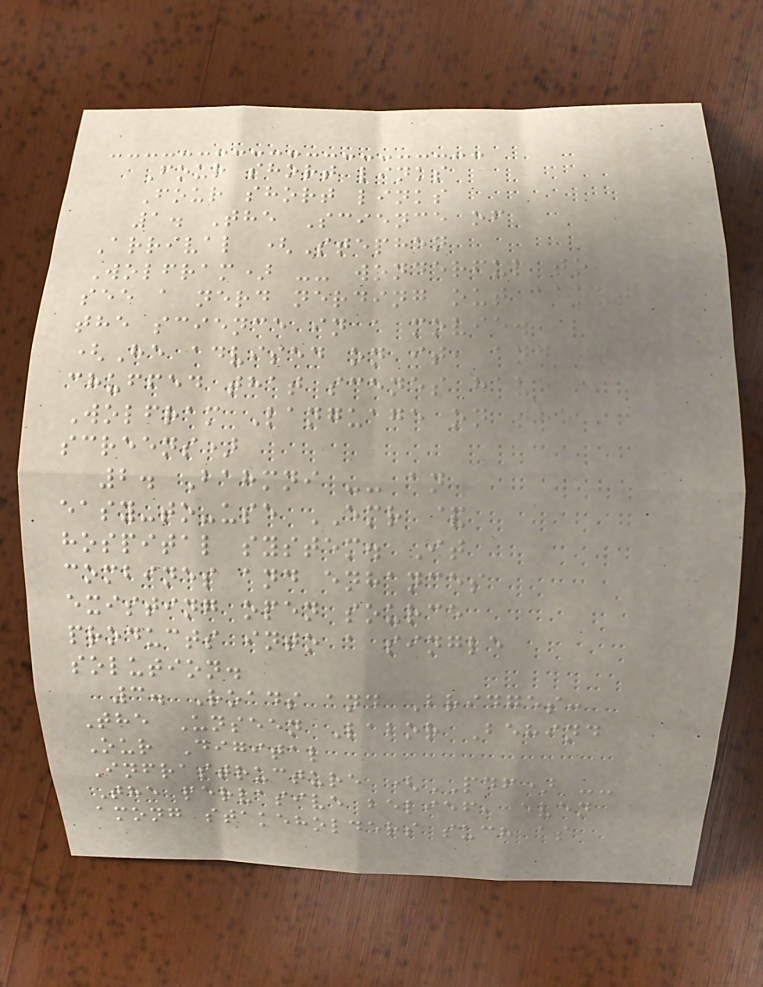Four short links
Four short links
1. The Science of
Arrival (Stephen
Wolfram) -- wonderful to
see a nerd nerding out about
the science in a movie.
(He advised on it, and is
chuffed that scenes have
Wolfram Language on the
screens)
2. Bahmni -- an
easy-to-use EMR &
hospital system. It
combines and enhances
existing open source
products into a single
solution.
3. Roads and Bridges:
The Unseen Labor Behind
Our Digital
Infrastructure (PDF) --
The pervasive belief, even
among stakeholders such as
